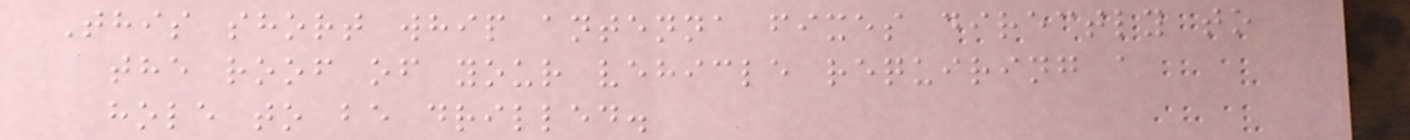This short whip antenna fixes directly to
the roof of your vehicle requiring a
hole to be drilled.
